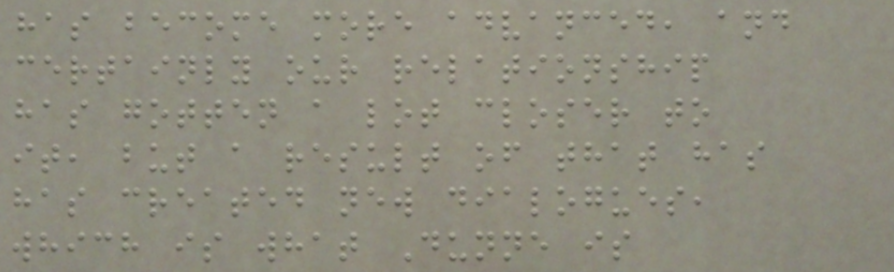has become more advanced, and
certainly our relationship
has gotten a lot closer to
it, but a result of that has
has created new dialogues,
which is what Dunne is
